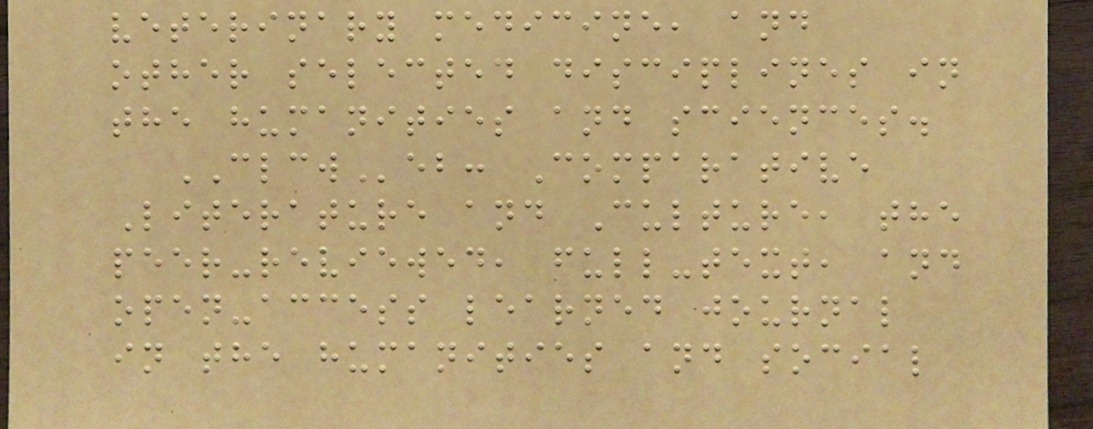veterinary medicine, and
other selected disciplines in
the humanities and sciences.
CLCWeb: Comparative
Literature and Culture, the
peer-reviewed, full-text, and
open-access learned journal
in the humanities and social
